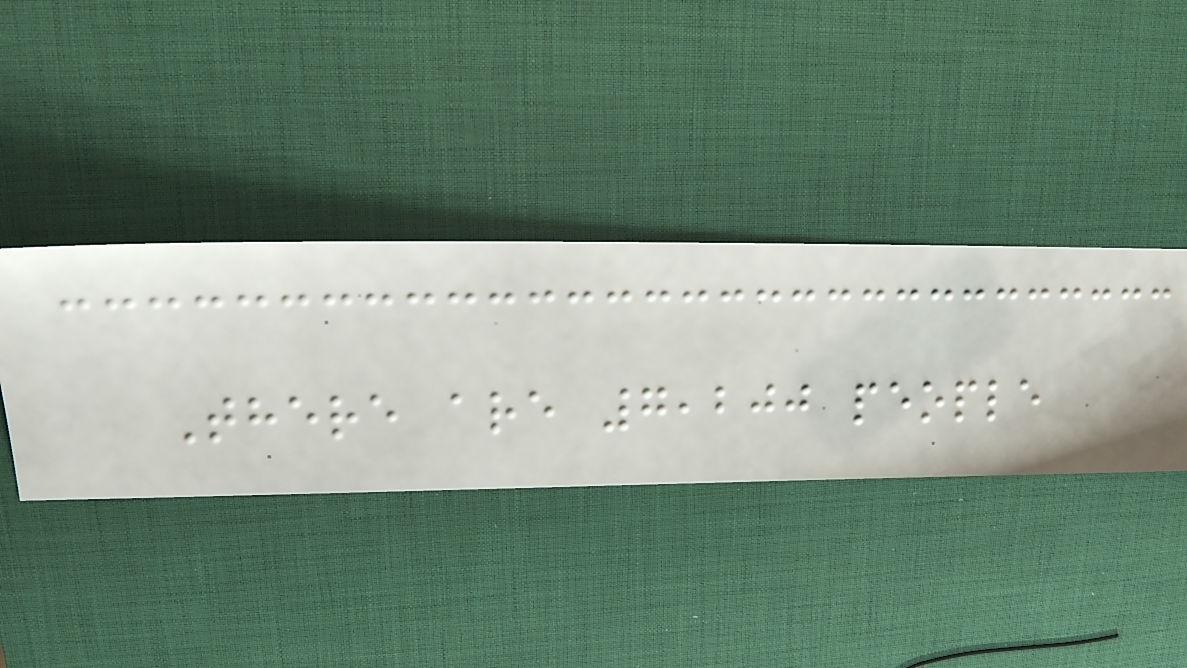There are 7,200 people
